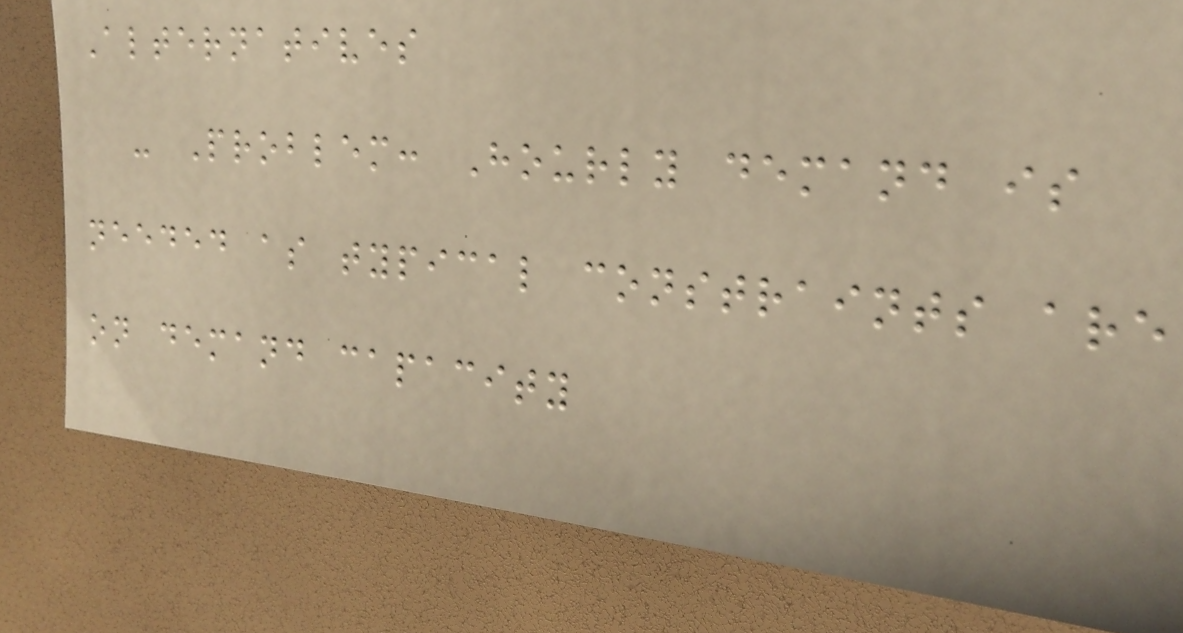Alternatives
- Problem: Hourly demand is
needed as typical constraints are
on demand capacity
